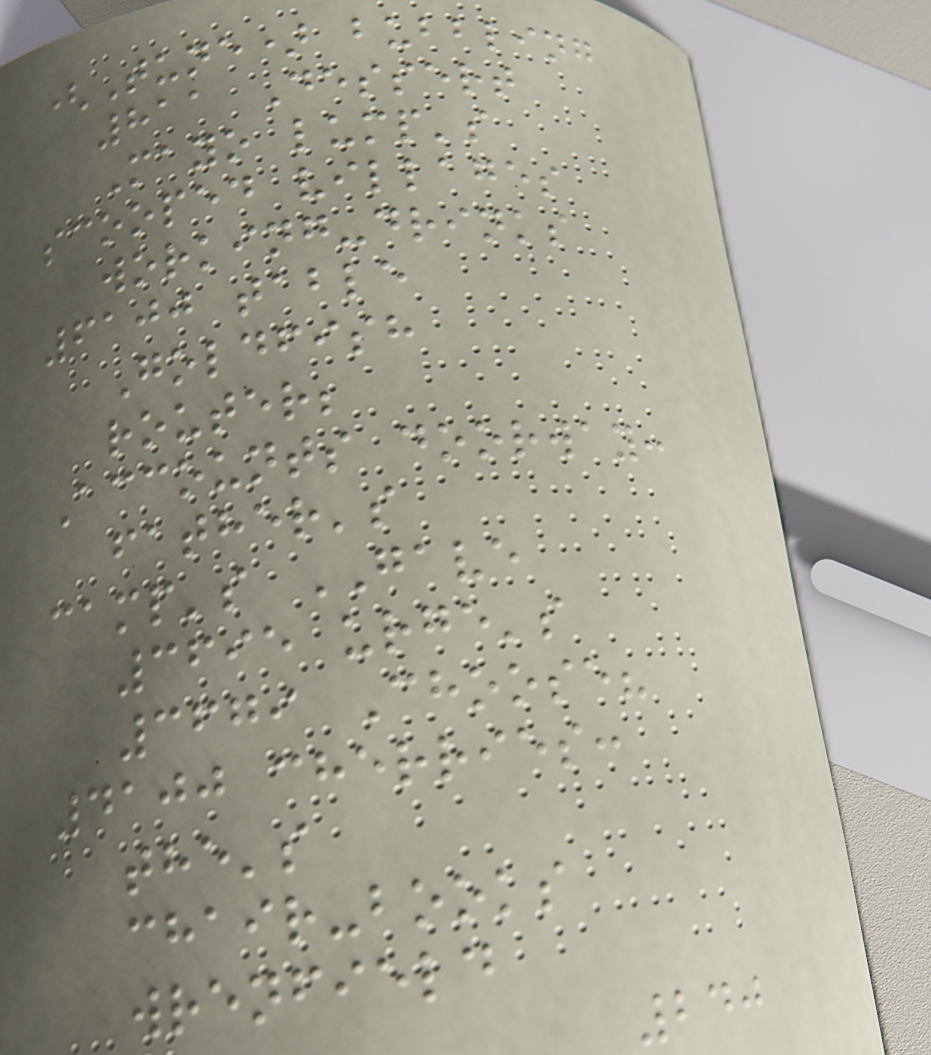(Tune) bubbling
811 Dessert
Mayo lump's
scooped villages
working-drinks
6100 table
Goldfish
router;
Accounts doorway:
father's
camp's GAVE
3695 urge's
3679 Choose?
4100 cherries:
the's
chair-books
wrenfield
240
